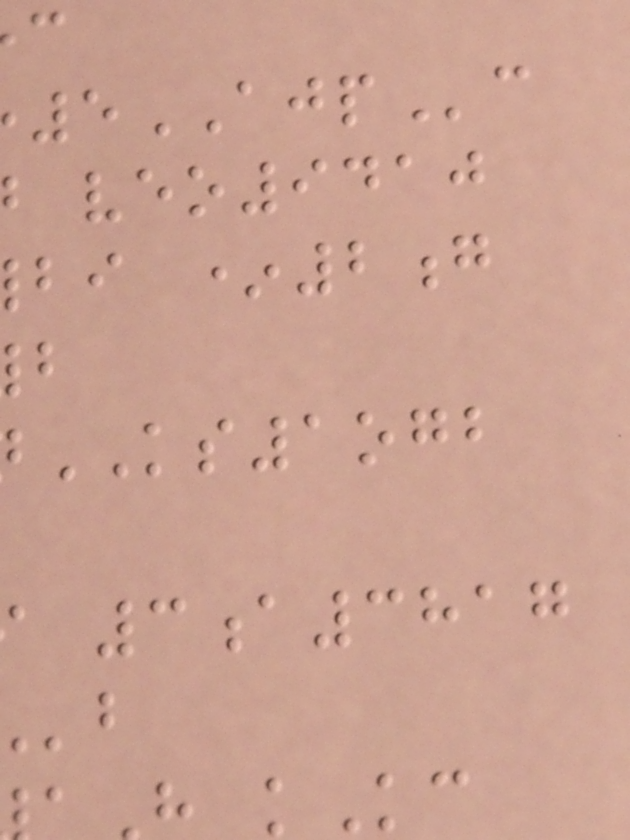5AJPc
veo9410
bi *2g
KS1ogb
3a3817
